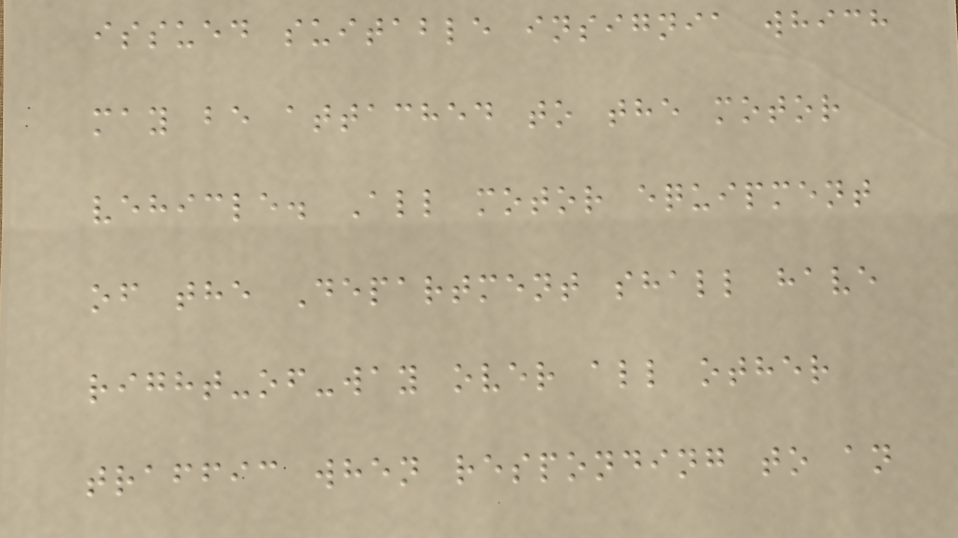issued suitable insignia which
may be attached to the motor
vehicle. All motor equipment
of the Department shall have
right-of-way over all other
traffic when responding to an
